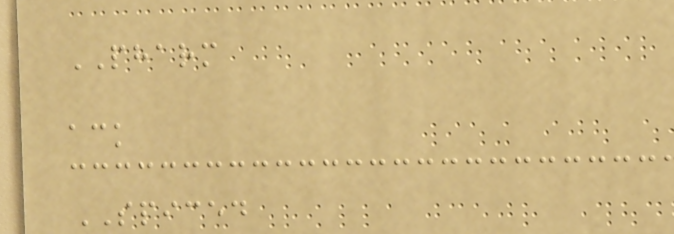PHARM
ack
SPICED
